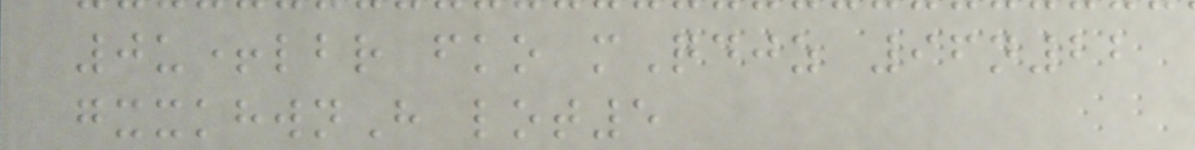0u+lbr fko mQdjz 96n22
gxxkhwnH lot5
